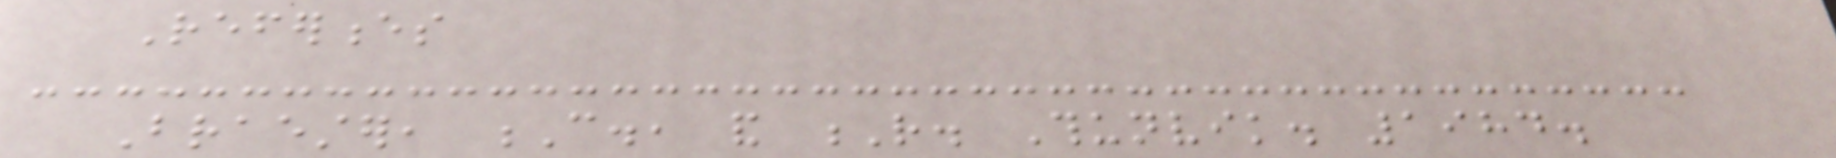References
Braester, C., and R. Thunvik. 1984.
